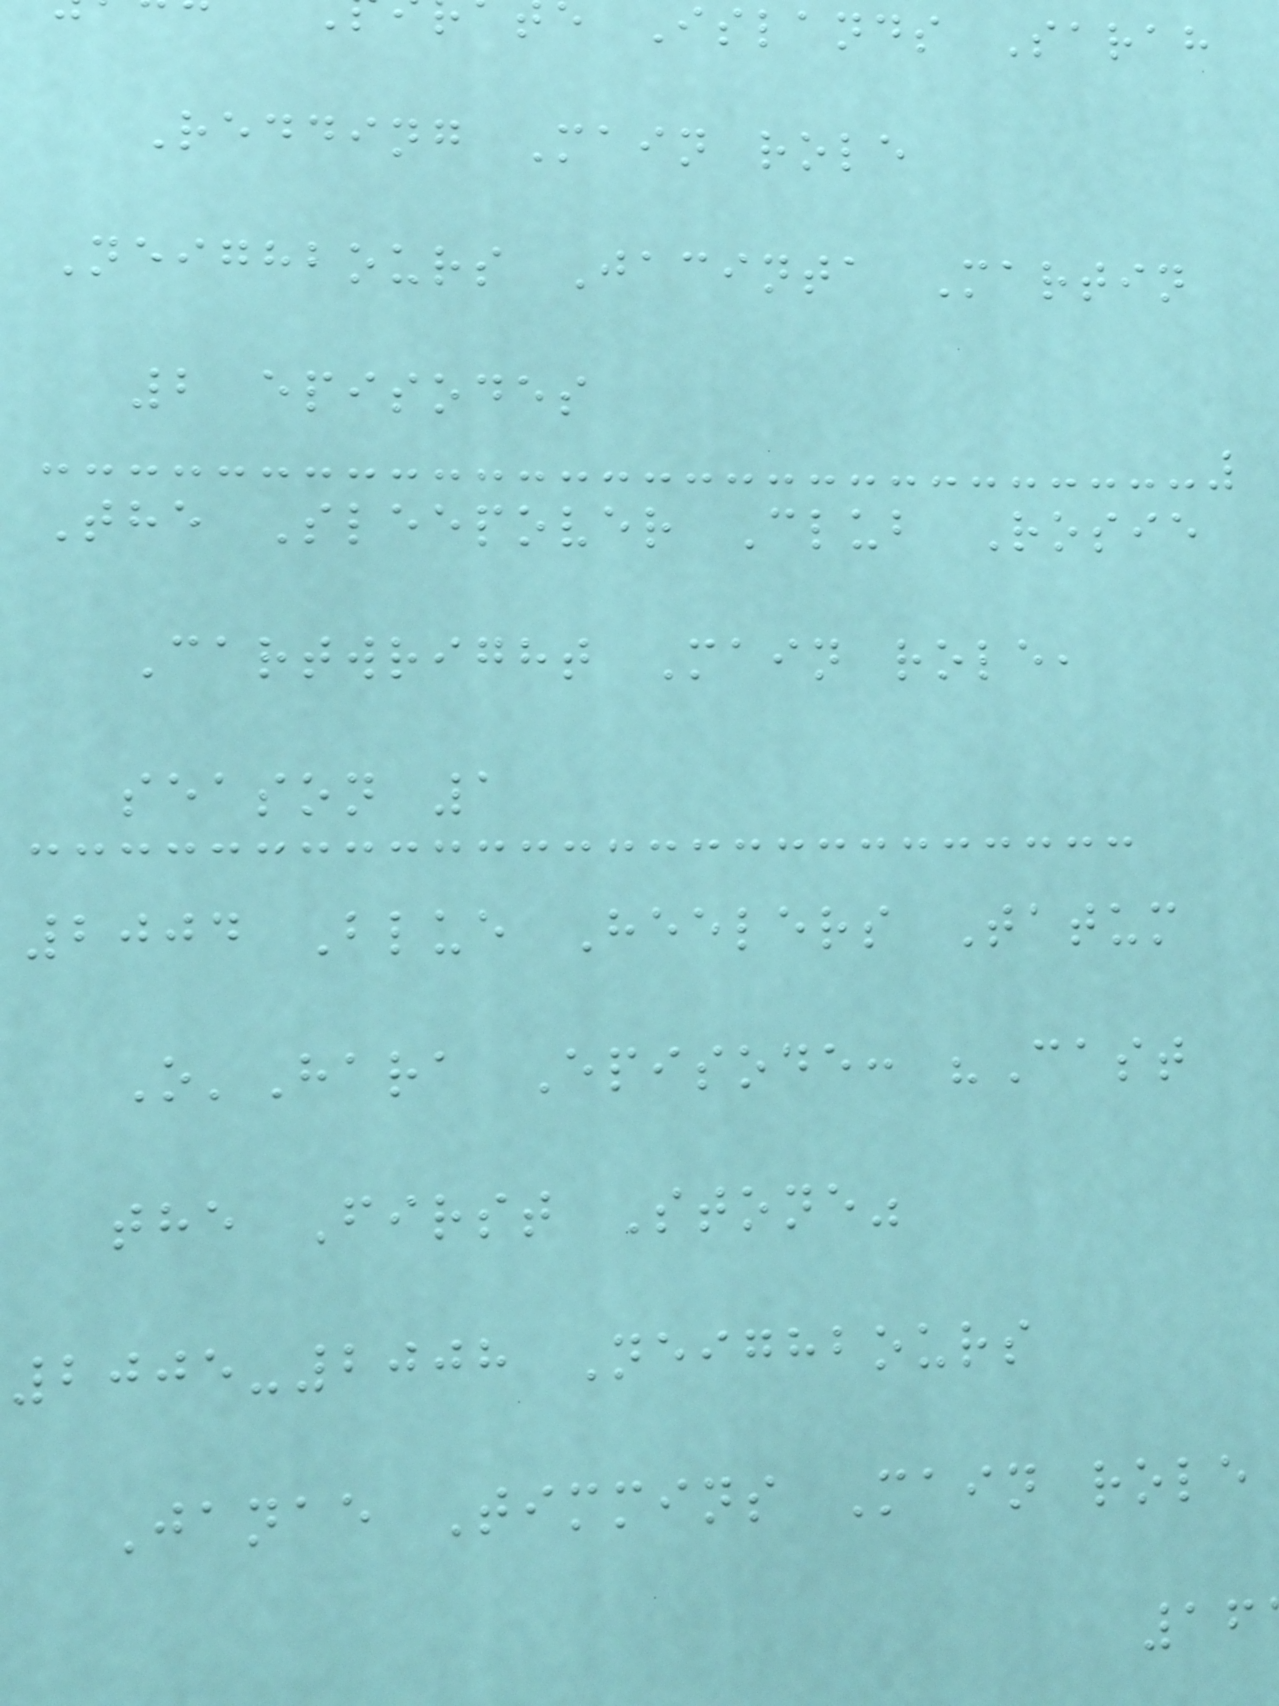Islands Sarah
Redding Main role
Neighbours Jacinta Martin
2 episodes
The Sleepover Club Rosie
Cartwright Main role,
season 1
2004 Blue Heelers Tatum
O'Hara Episode: "Cast
the First Stone"
2005-2008 Neighbours
Janae Timmins Main role
